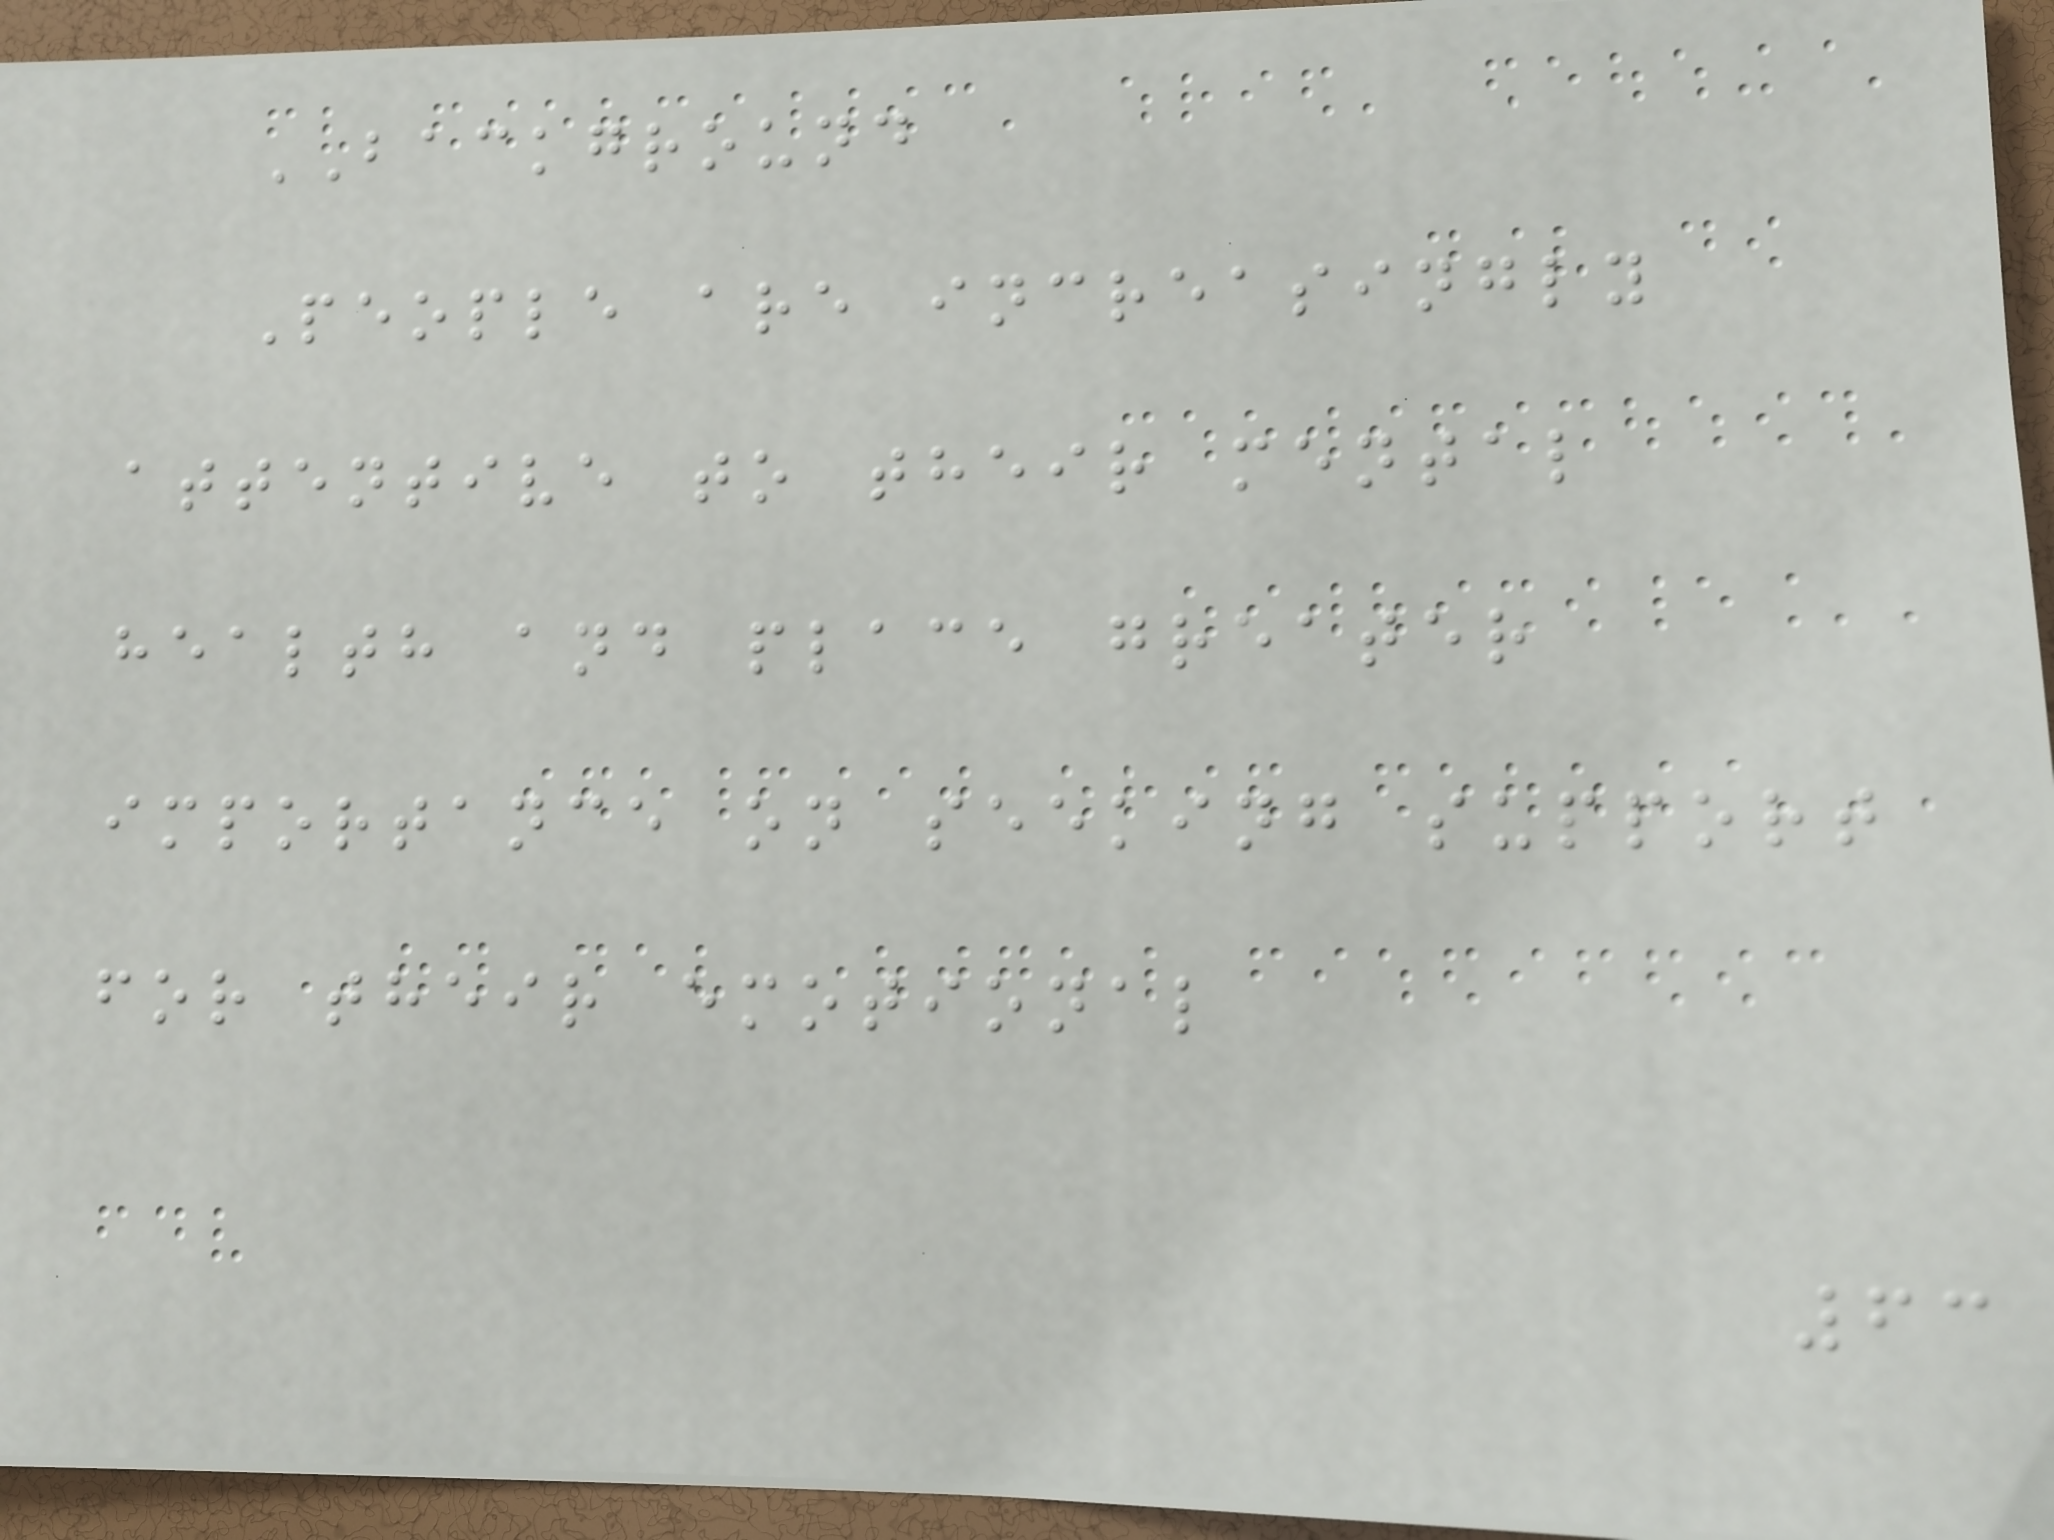BACKGROUND
People are increasingly
attentive to their mental
health and place greater
importance on seeking support
for their emotional
63
